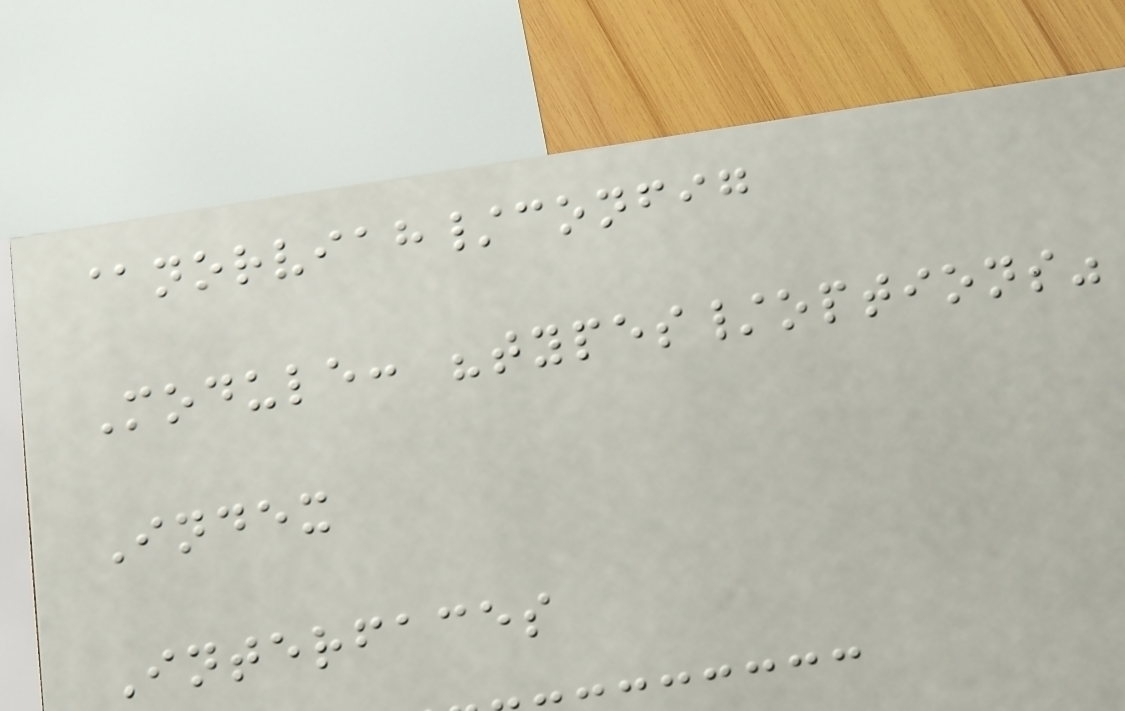@norviah/config
Module: "types/options"
Index
Interfaces
